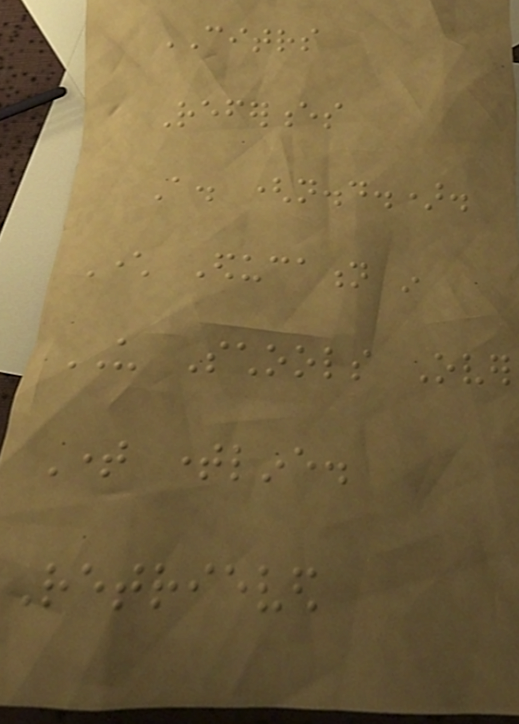CITRS
References
A. (n.d.).
Character Education in
US Schools Over
Time timeline.
Retrieved
